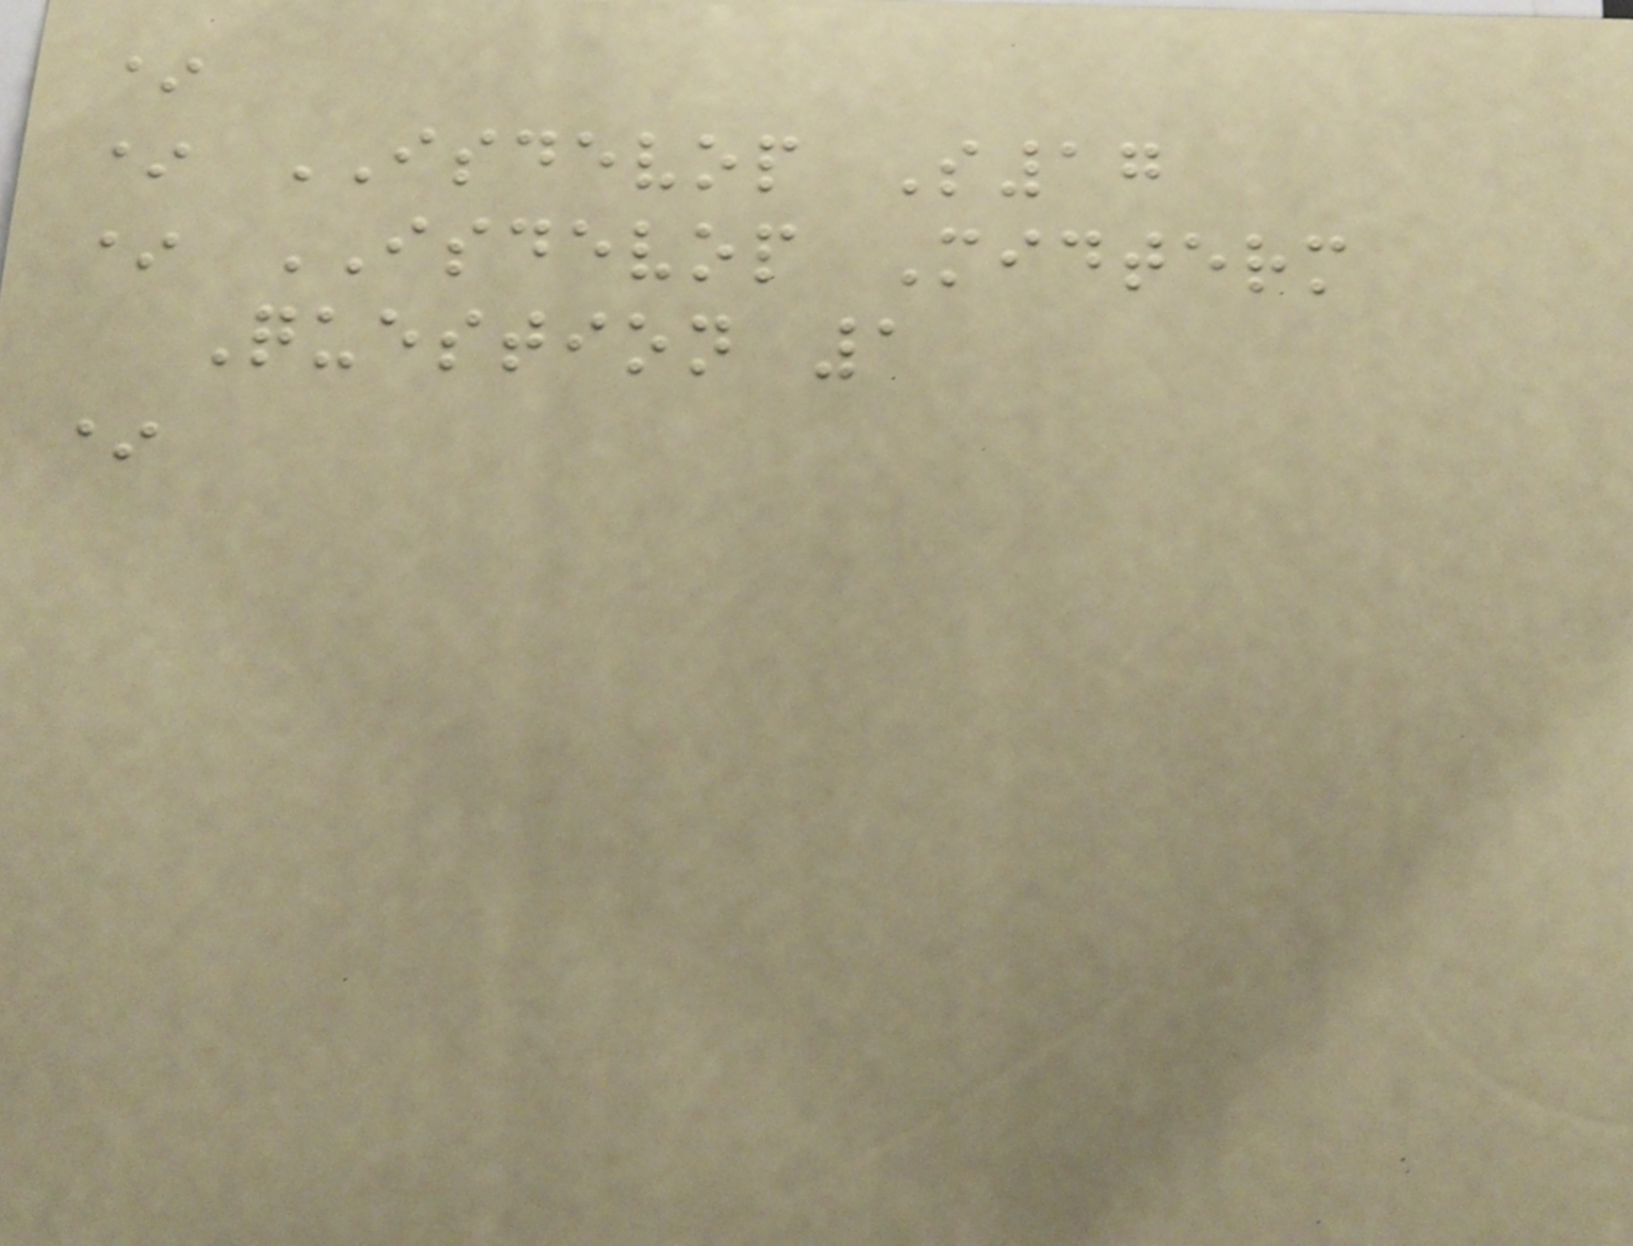*
* ISDEVOP S17
* ISDEVOP Midterm
Question 1
*
